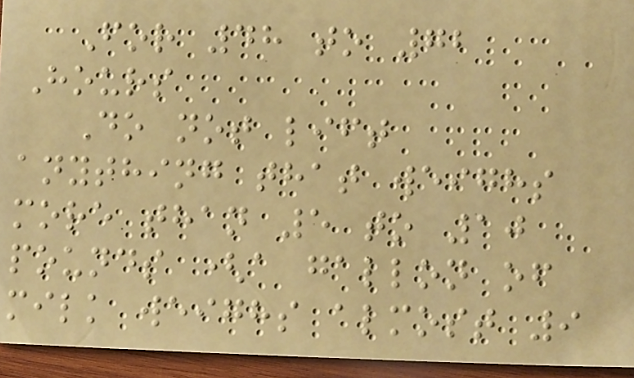For 48 to 72
Hours
Do not lift
anything that weighs
more than 5 to 10
pounds (a gallon of
milk weighs almost 9
